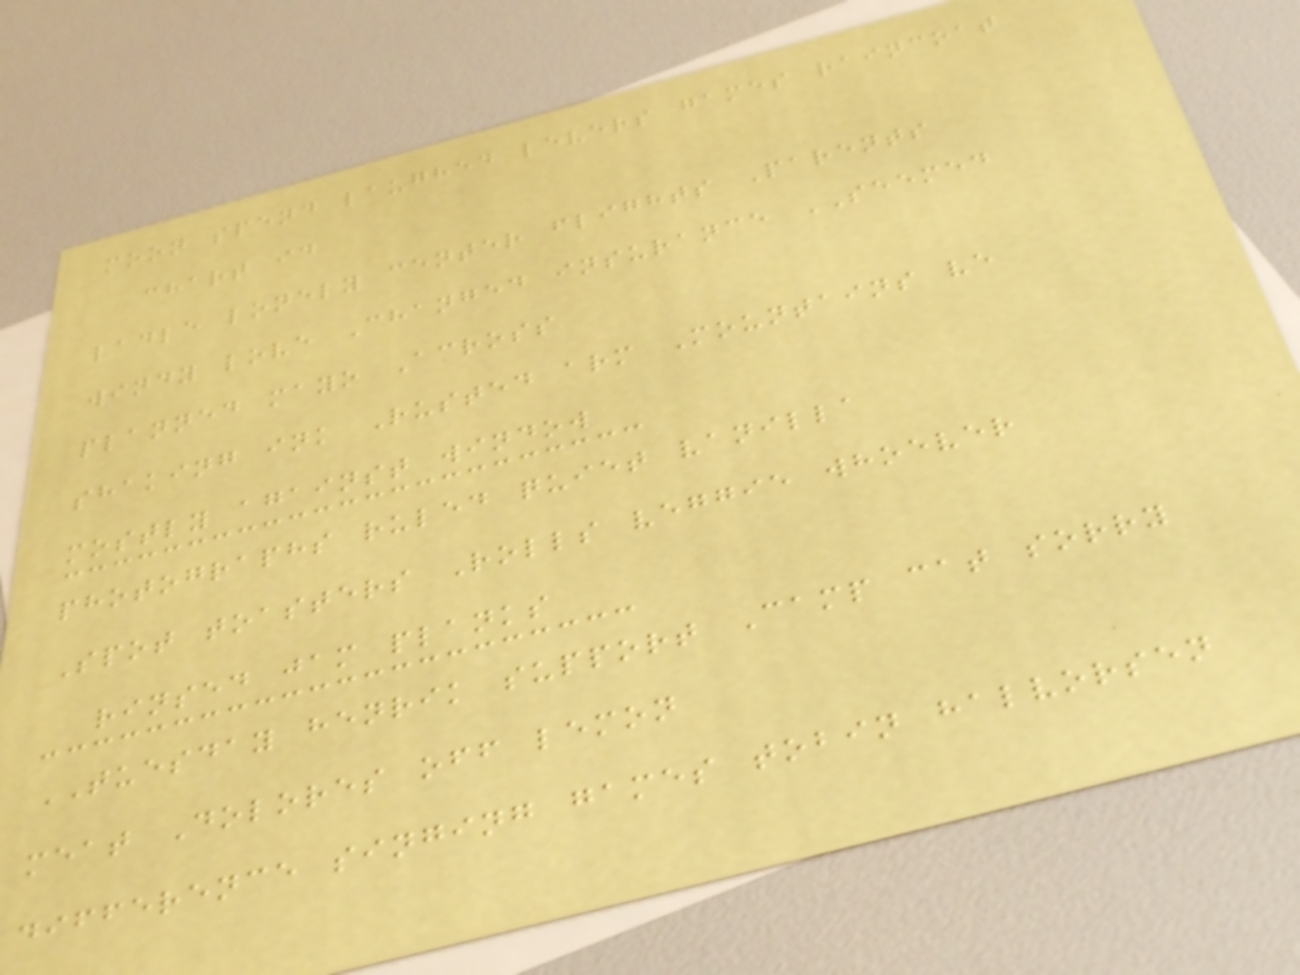moon spend laughed levers games raincoat
chart id
ladle lonely center flights Parents
windy love Changed insurance SEEMED
planned mayo Across
shaking ink Rusted arm Mountains ve
mostly against window
photographs ruled quiet vanilla
Spot toasters Rolls veggie whoever
rinsed jam planks
TUESDAY henrik support Camp cat sorry
meat Dolores off lemon
difference singing games tobin halvorsen
